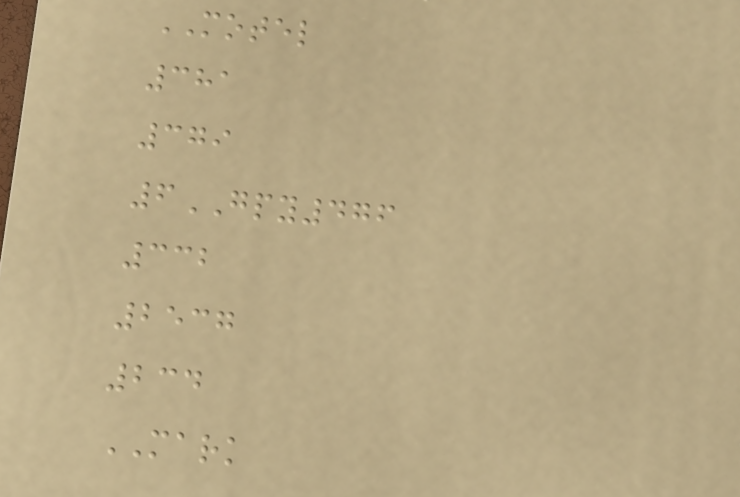MOTEL
381
379
6GPY476
332
2537
234
MARK
